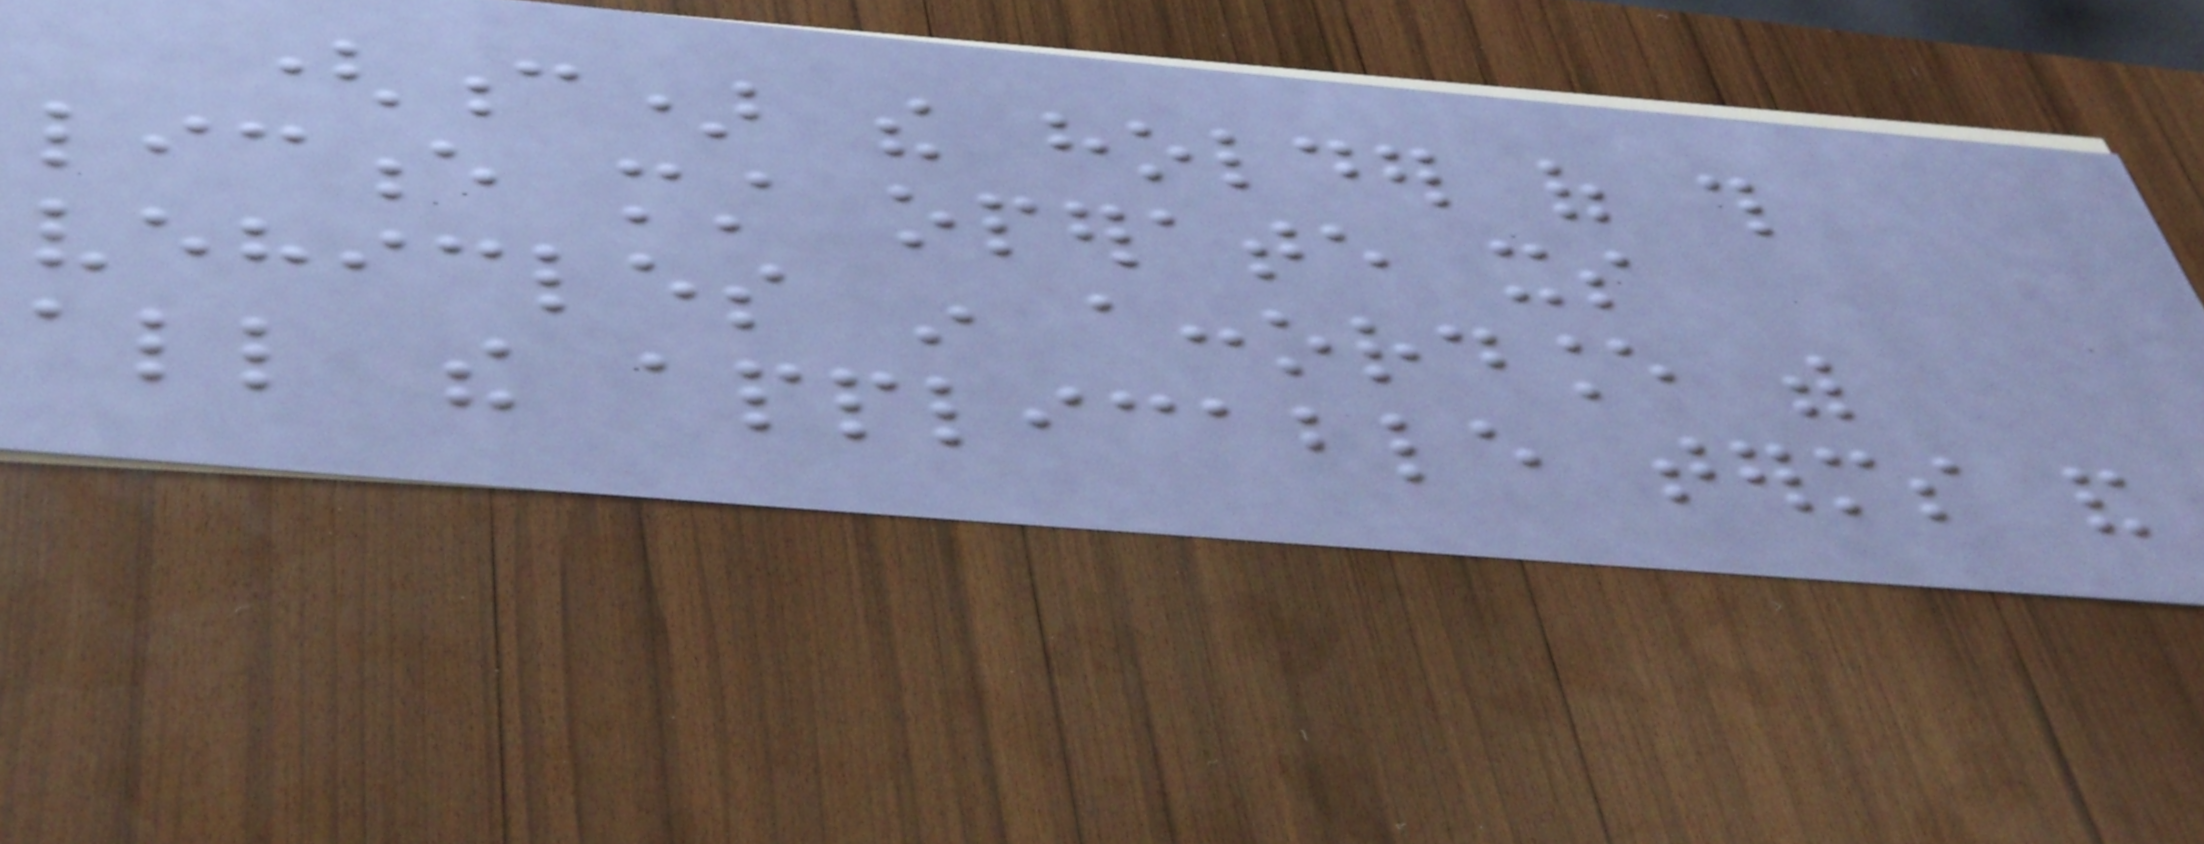(c) the holder of this
licence must operate its
vehicles in accordance with
all the applicable terms and
